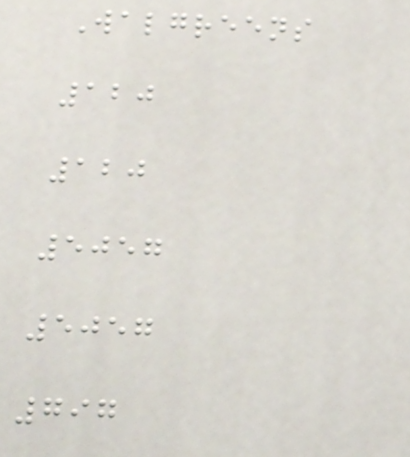Walgreens
120
120
5057
5057
797
